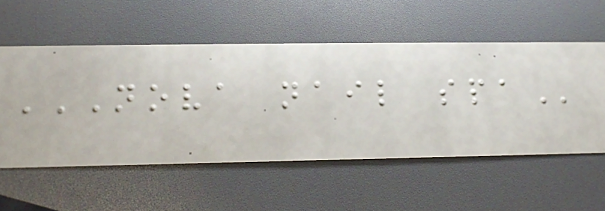NOVA NAIL SPA
